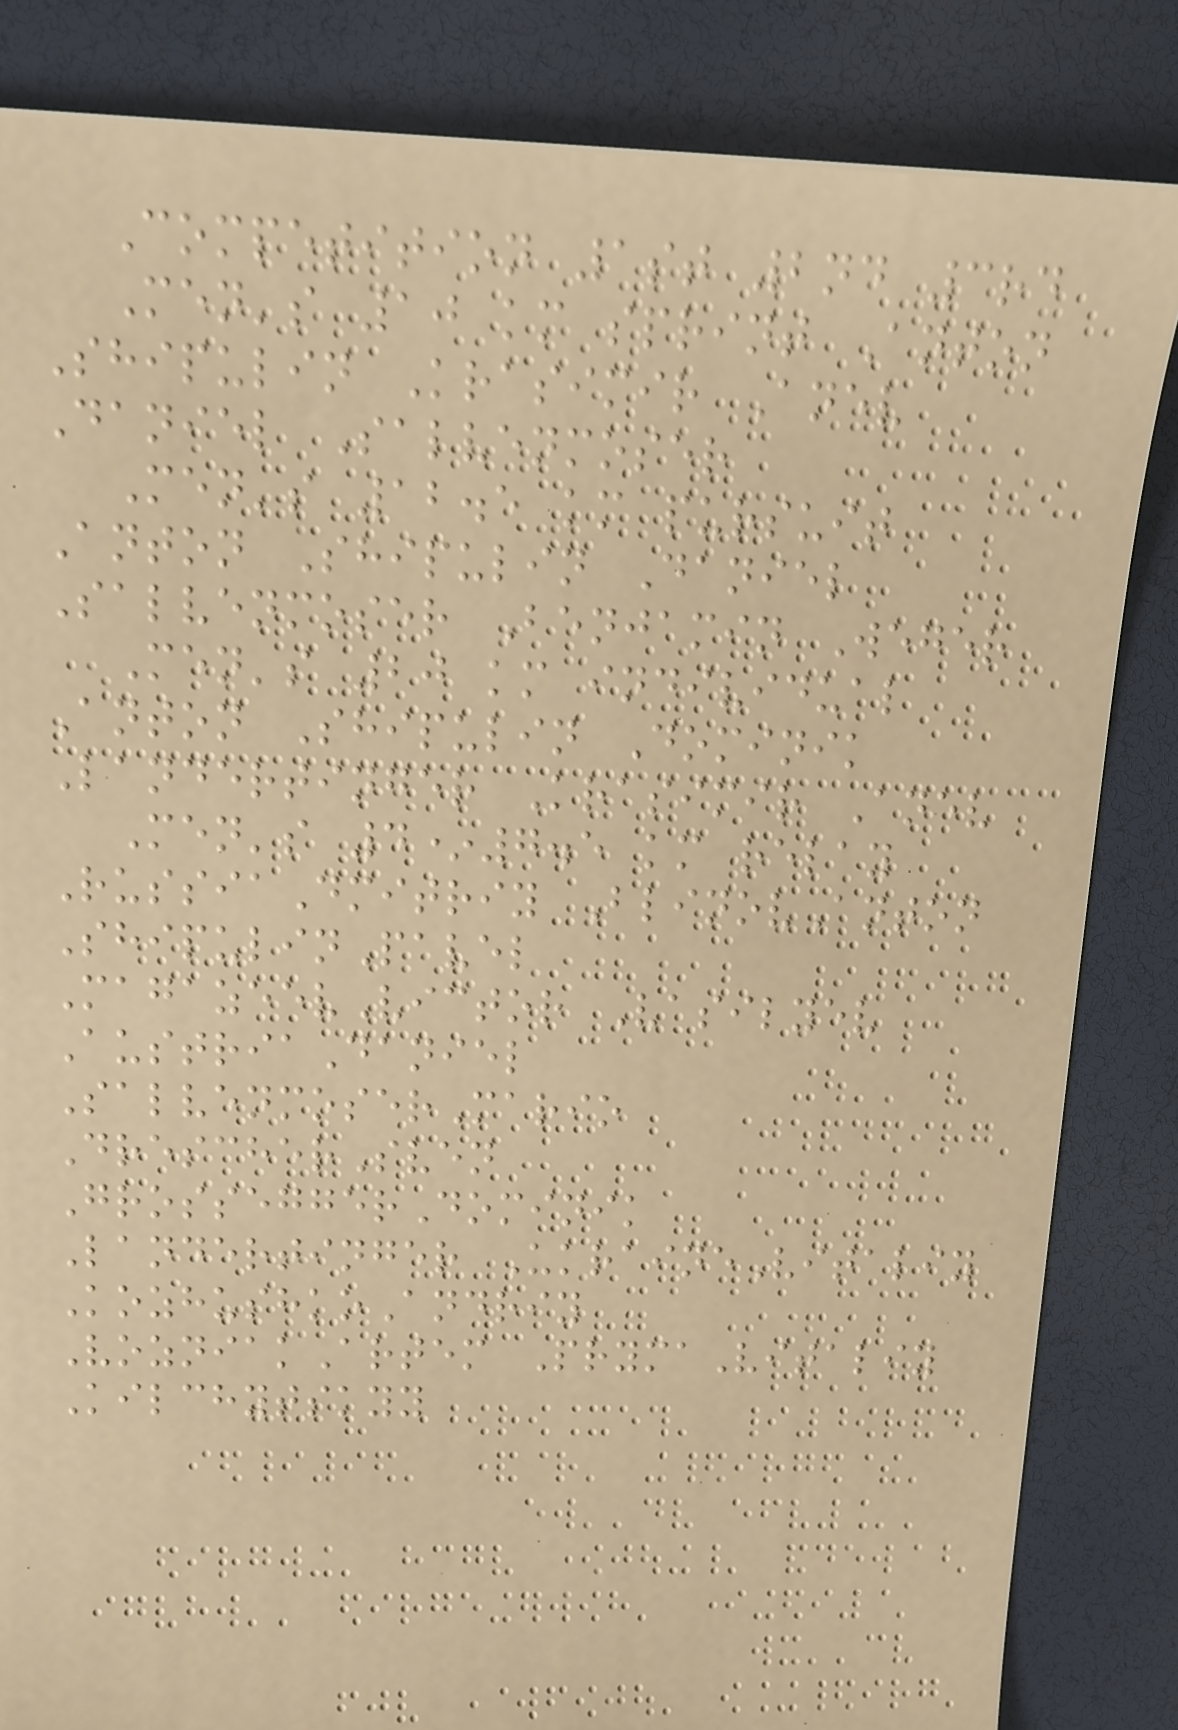Competition 1st 2nd 3rd
Men's 10 km sprint Anton
Shipulin Krasimir Anev
Daniel Salvenmoser
Men's 12.5 km pursuit
Anton Shipulin Daniel
Salvenmoser Benjamin Weger
Men's 20 km individual
Anton Shipulin Dominik
Landertinger Krasimir Anev
Men's 4*7.5 km relay
RussiaDmitriy BlinovAnton
ShipulinPavel
MagazeevVictor Vasilyev
AustriaDaniel
SalvenmoserMario
DrescherSven
GrosseggerDominik
Landertinger UkraineVitaliy
KozhushkoAndriy
VozniakArtem PrymaVitaliy
Kilchytskyy
